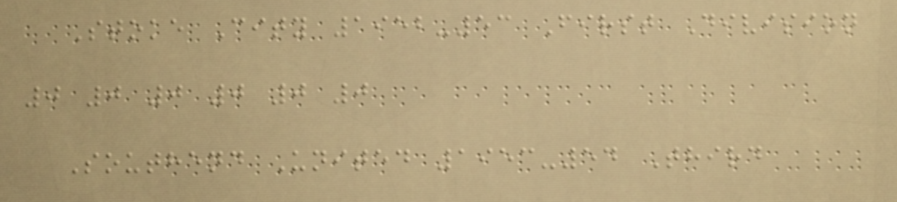Stoke City 1952-53 First Division
0 0 0 0 0 0
Southend United 1953-54 Third
